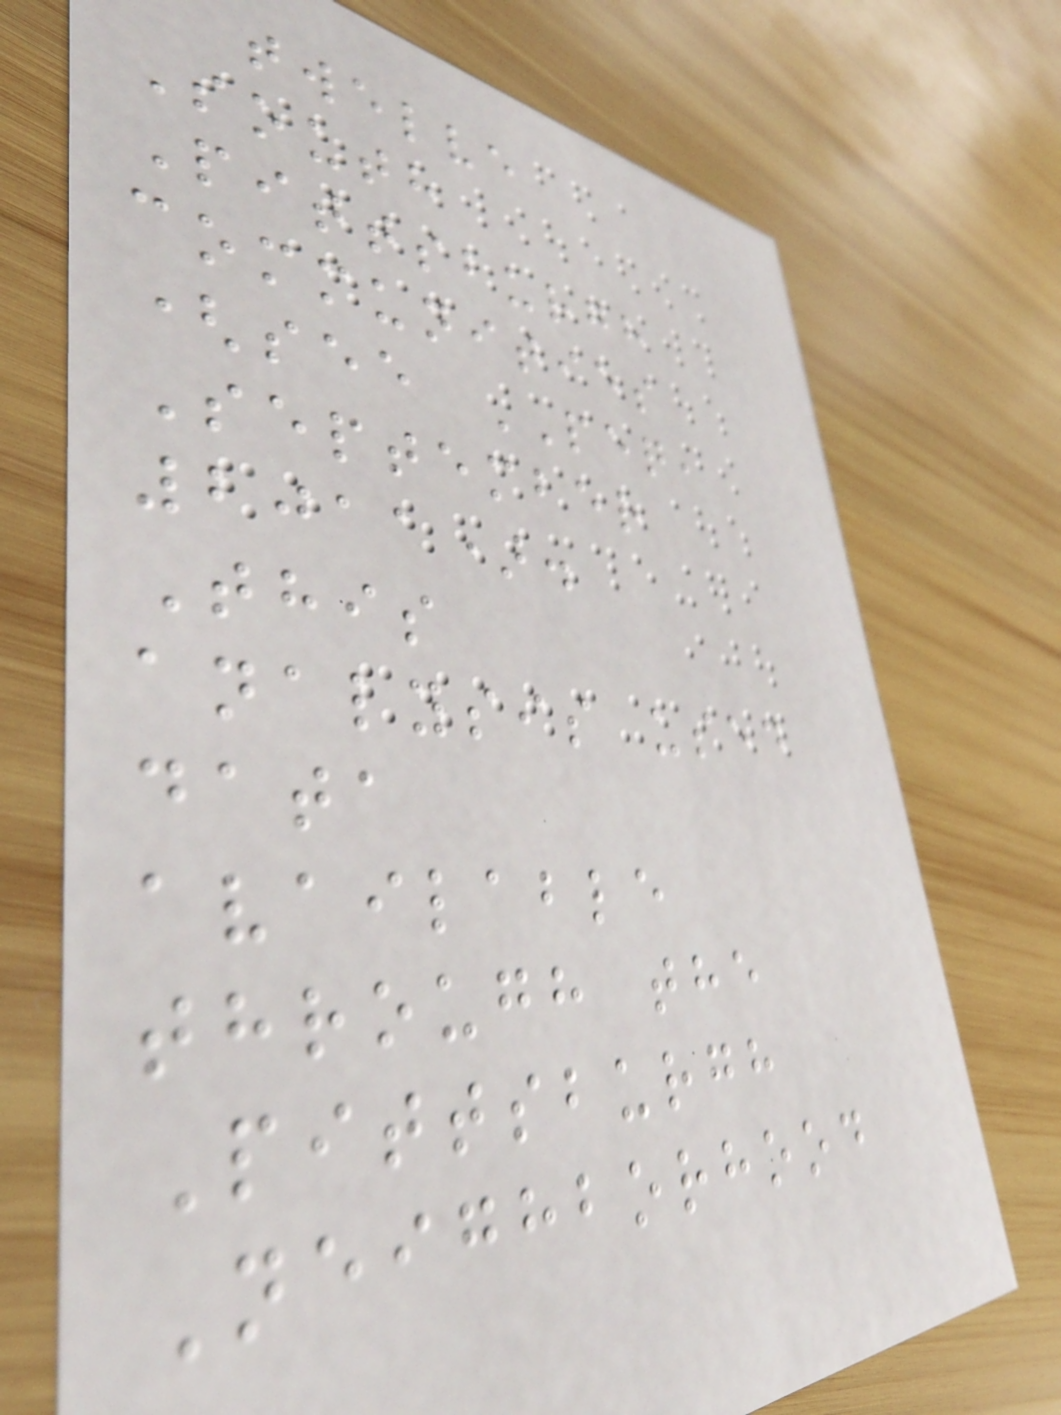twelve
South
Pittsburgh
communities
(see PEQ,
September
2011).
This
analysis used
data
available
through the
Pittsburgh
Neighborhood
